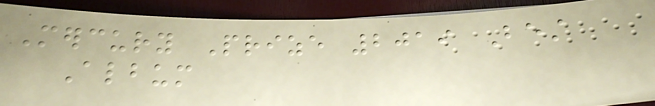Mercury Prize 2019 Best
Album
